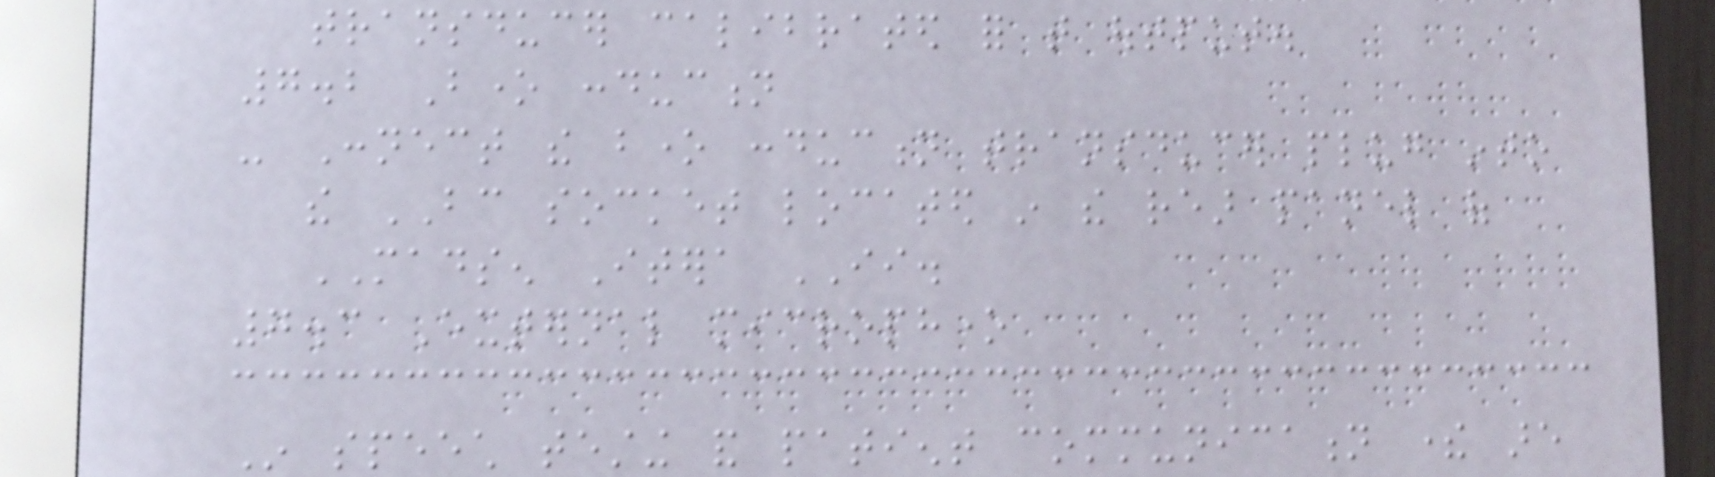transducer calibrated for that output.
7.2 Bone conduction
- Connect the bone conduction transducer plug into
the BC socket located in the rear panel of
MADSEN Itera II.
7.3 External microphone
In speech testing and patient communication there are
